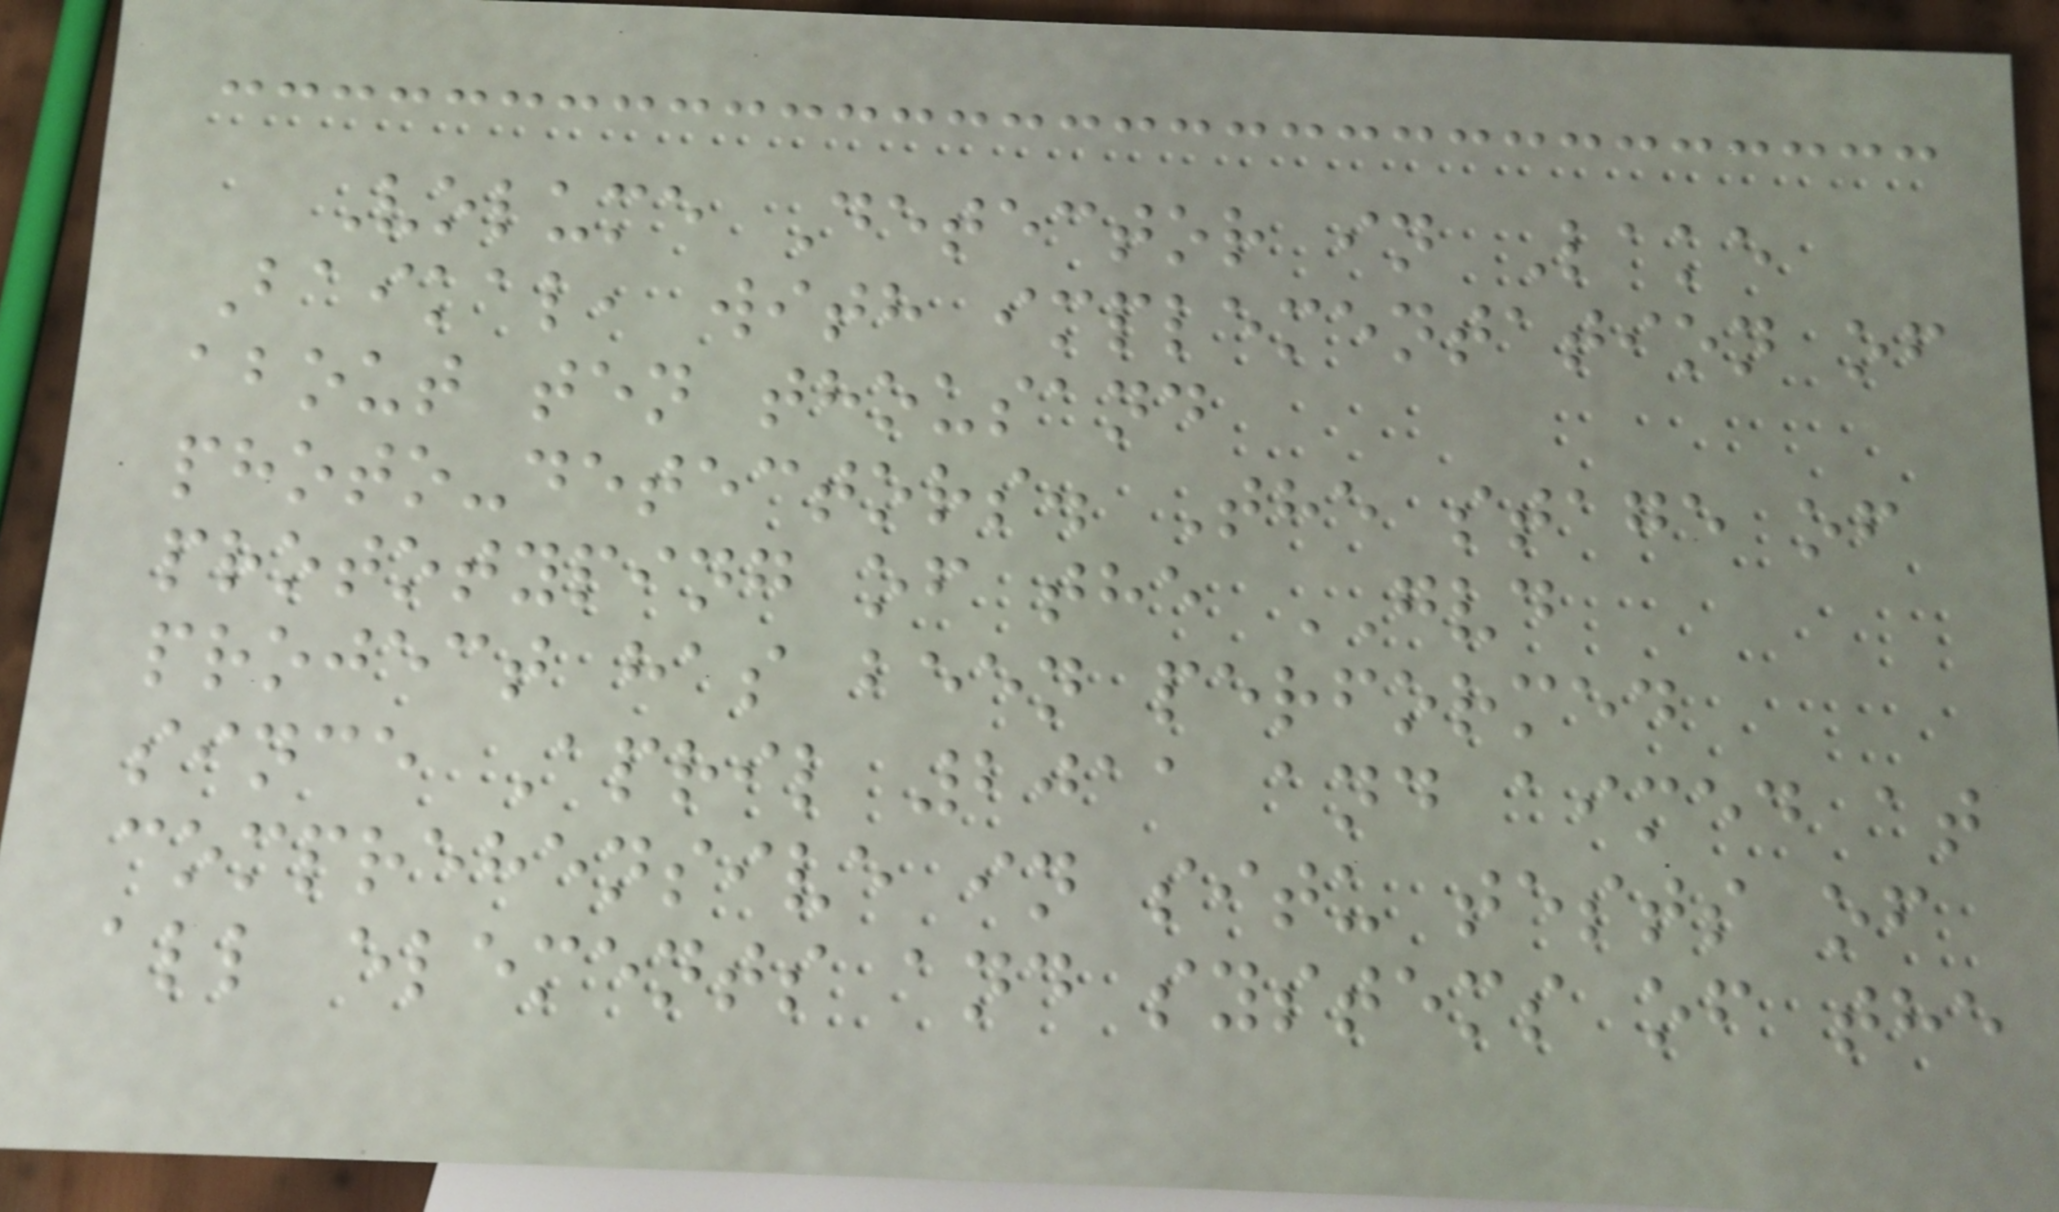Volume Detector in Lake
Baikal, with implementation of
about ten thousand
photo-detectors. The stage of
prototyping of the GVD
project has been performed
since April 2011 and aimed at
comprehensive in situ tests of
all elements and systems of the
